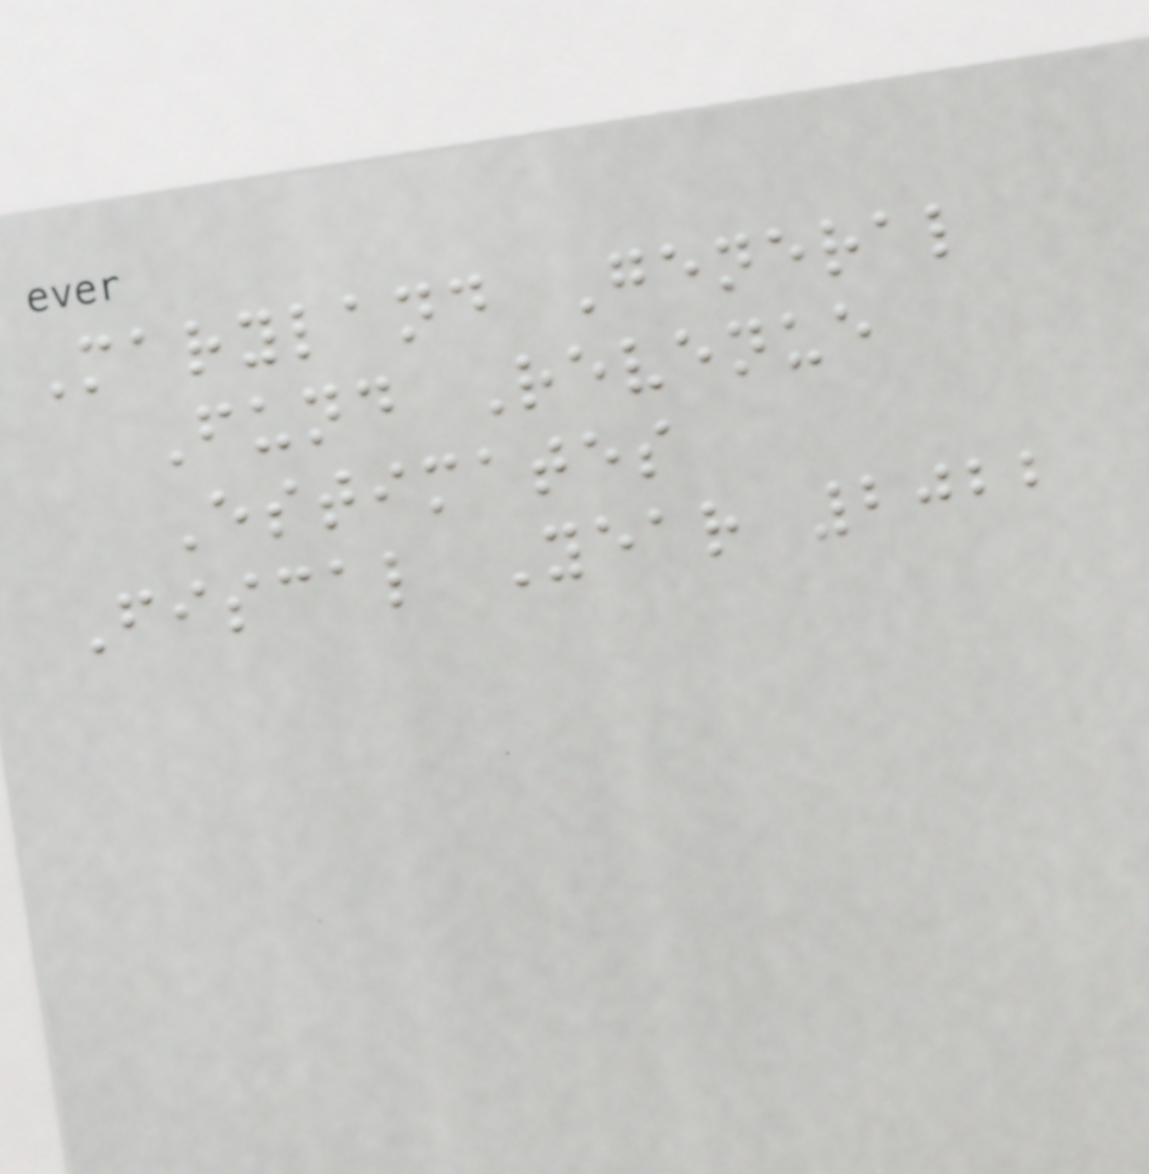Maryland General
Fund Revenue
Estimates
Fiscal Year 2022
